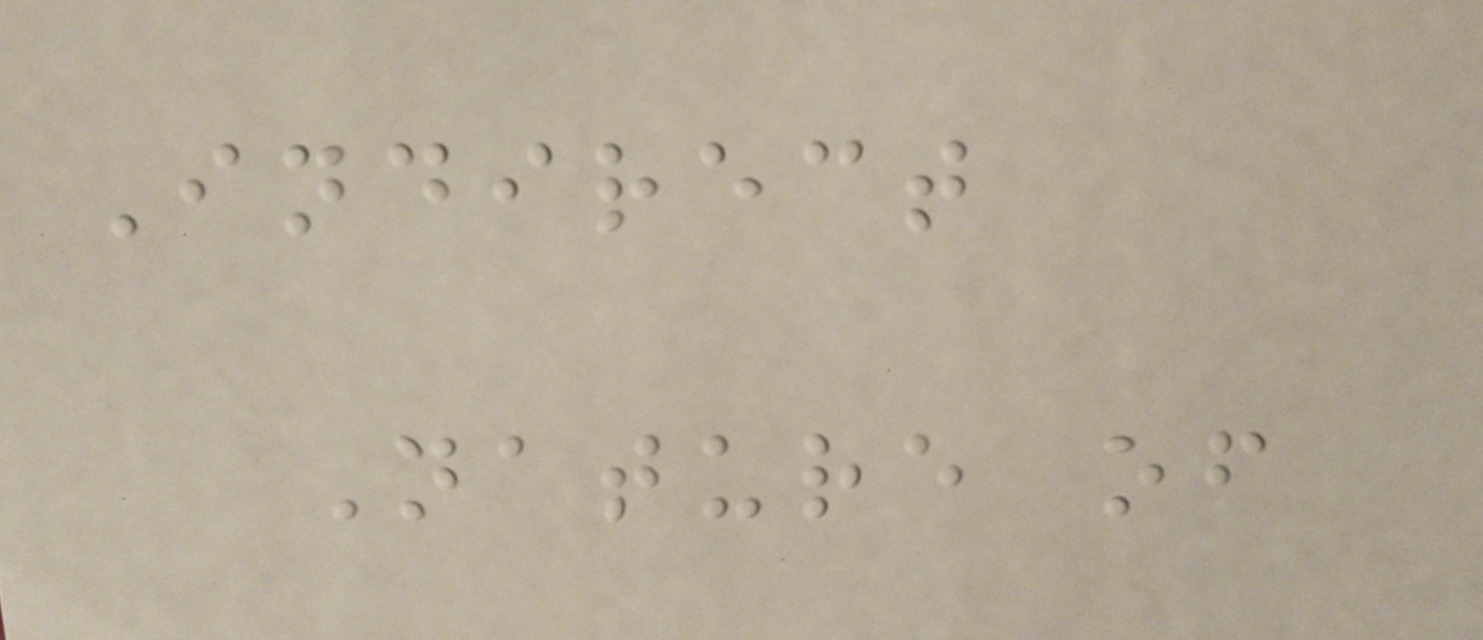Indirect
Nature of
